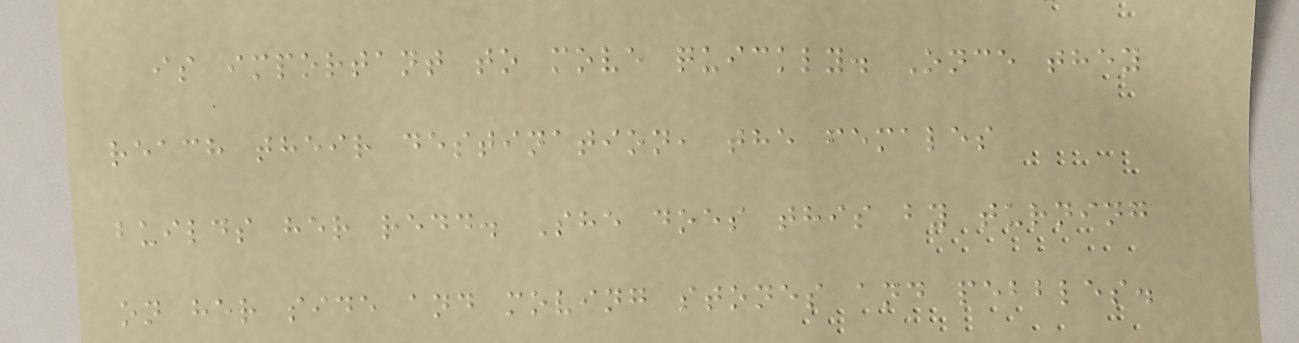is important to move quickly. Once they
reach their destination, the females
builds her redd. She does this by turning
on her side and moving stones and pebbles.
